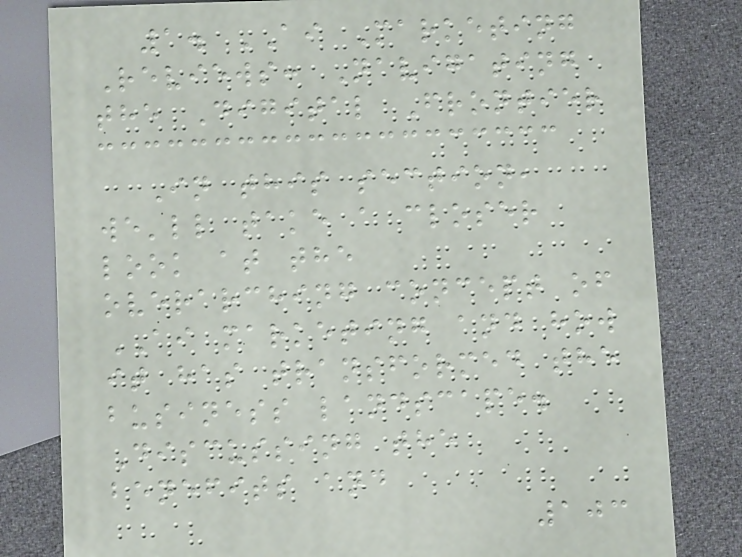1. AI Marketing
Reviews: Navigating
the Digital Frontier
In this section,
we'll take a closer
look at the
overarching concept of
AI marketing and how
it has transformed the
business landscape.
Discussing the
benefits and
103
